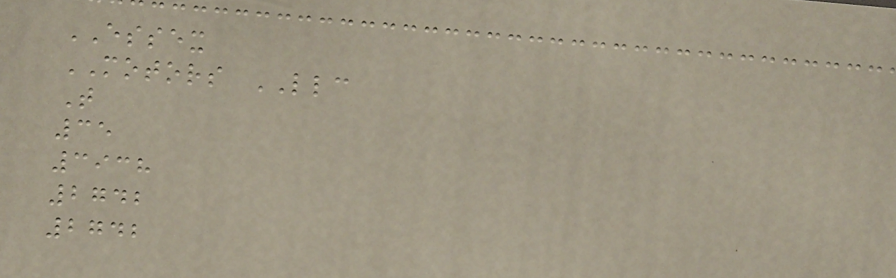ESSEX
MOTORS LLC
T
35
3938
2742
2742
